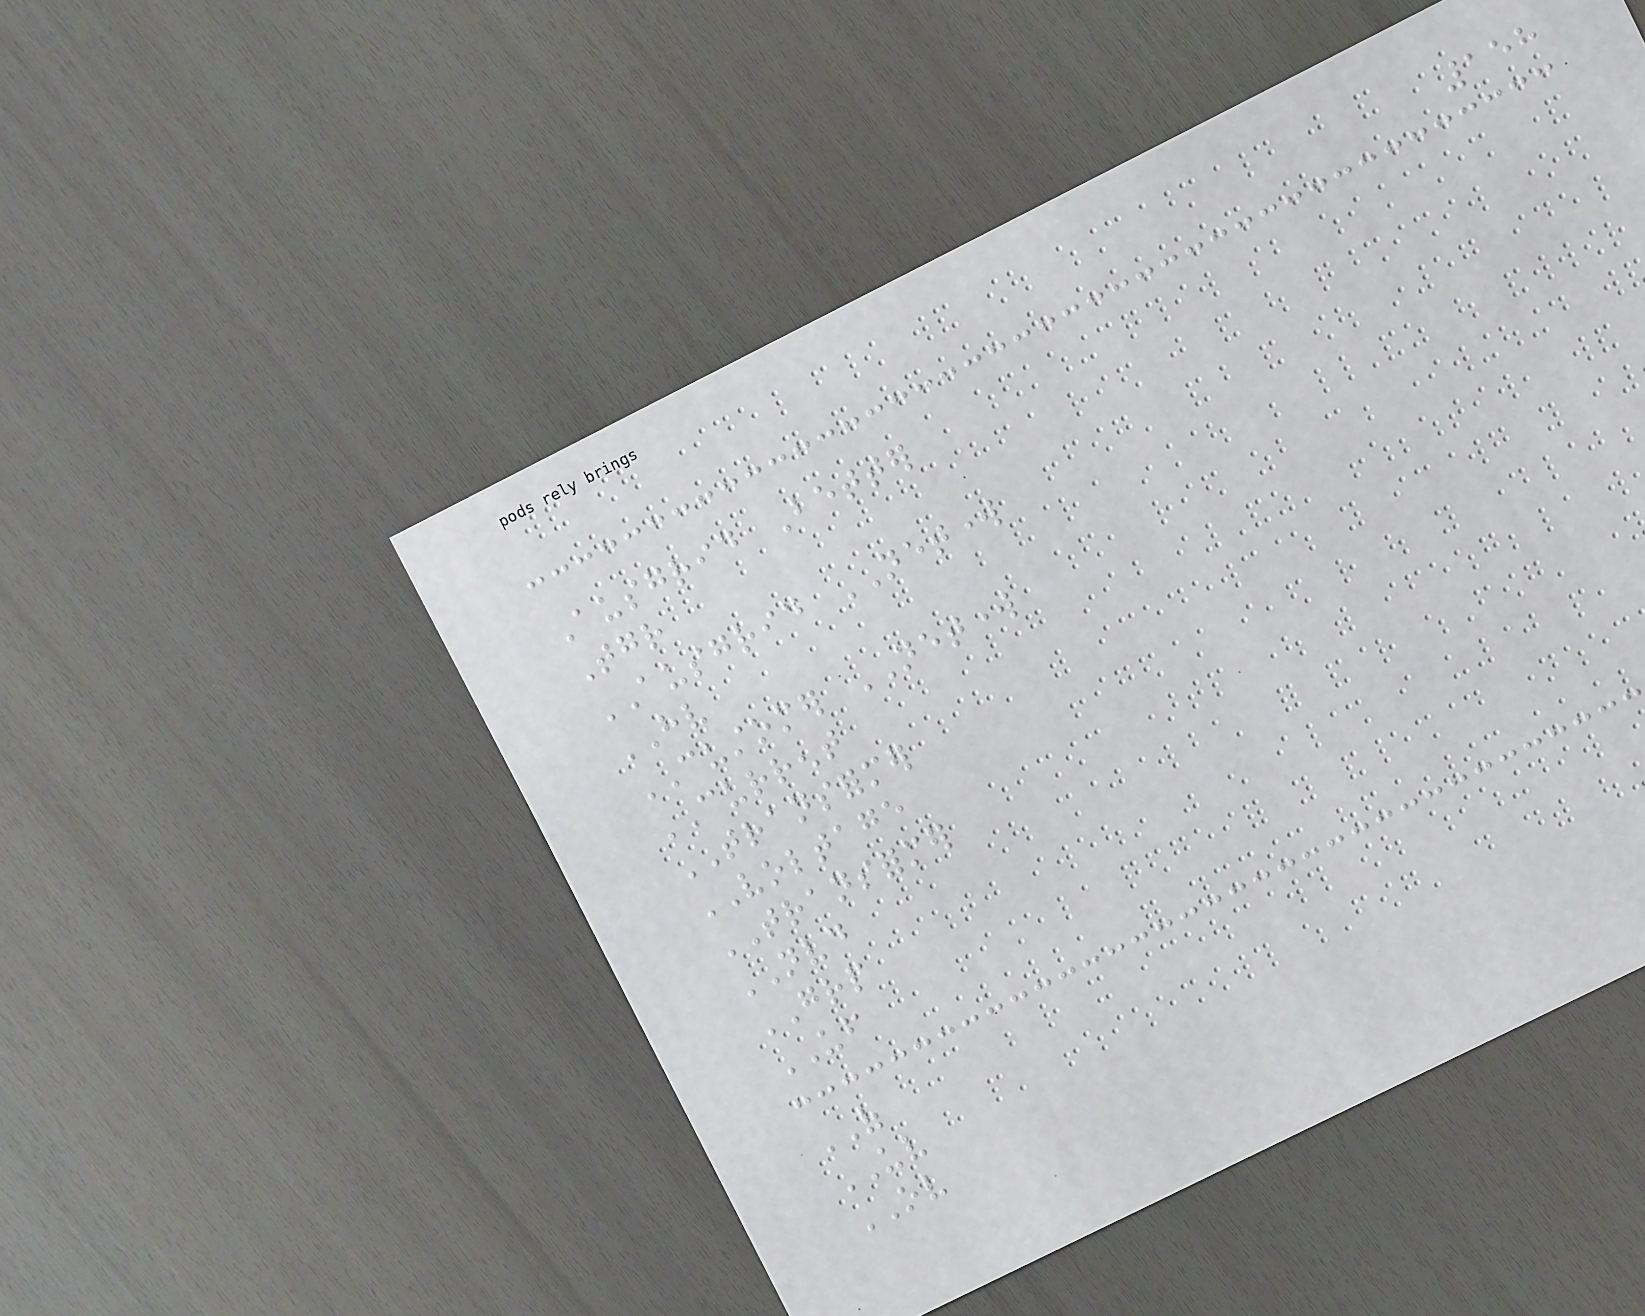158
Ausgrid Better
Together
AUSGRID NETWORK
HV
CUSTOMER NETWORK
CURRENT
TRANSFORMER
VOLTAGE
TRANSFORMER
NVD
GRP
UF
OF
UV
OV
